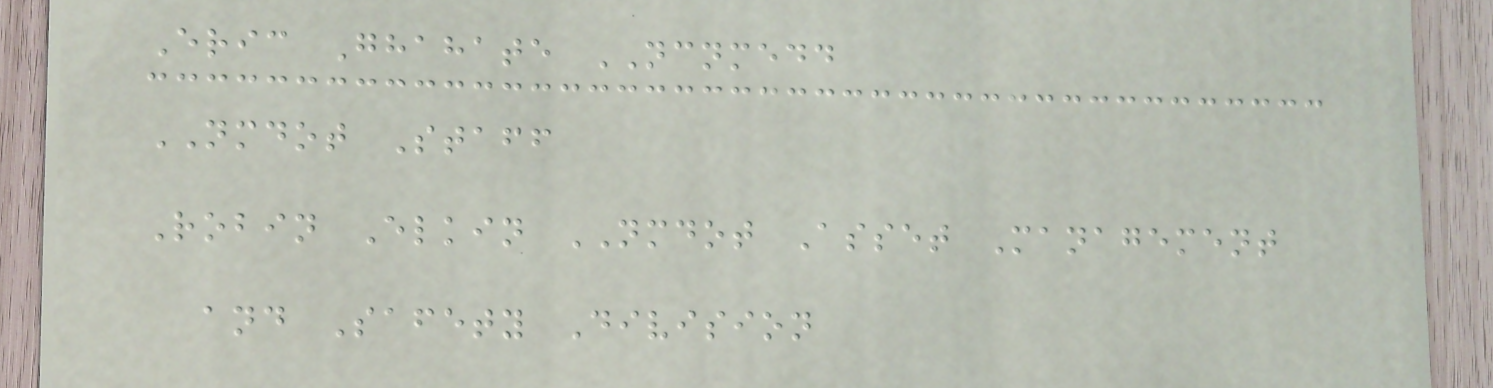Eric Ghahate NCNMEDD
NMDOT Staff
Robin Elkin NMDOT Asset Management
and Safety Division
